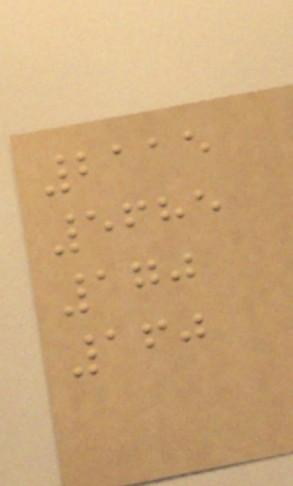2115
5685
170
160
